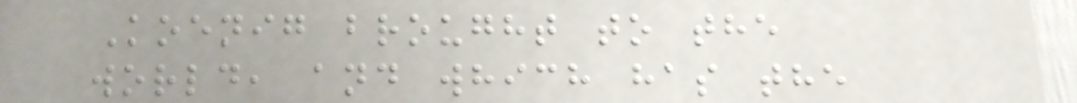Koenig brought to the
world, and which has the
